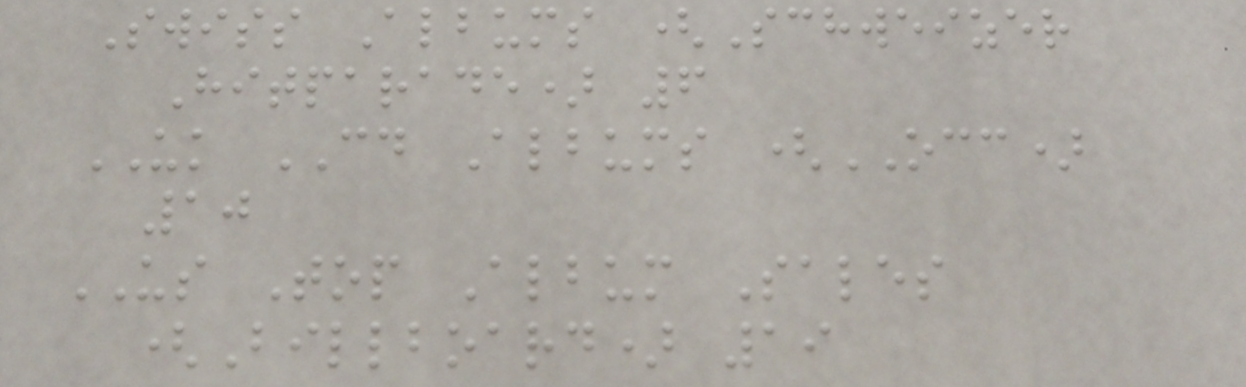Swiss Albums (Schweizer
Hitparade) 6
UK CD Albums (OCC)
10
US Top Album Sales
(Billboard) 19
